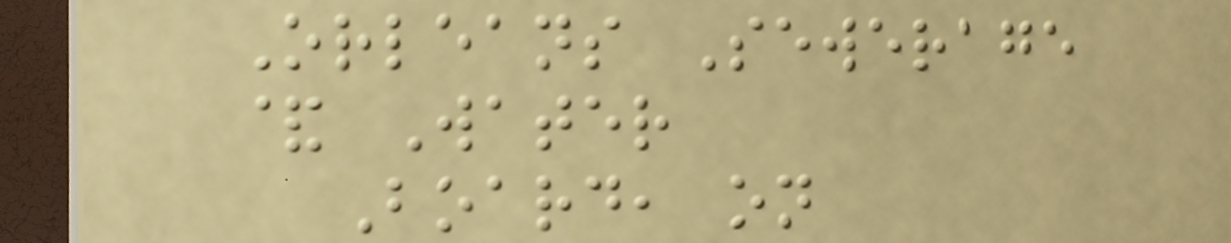Orleans Sewerage
& Water
Board, on
